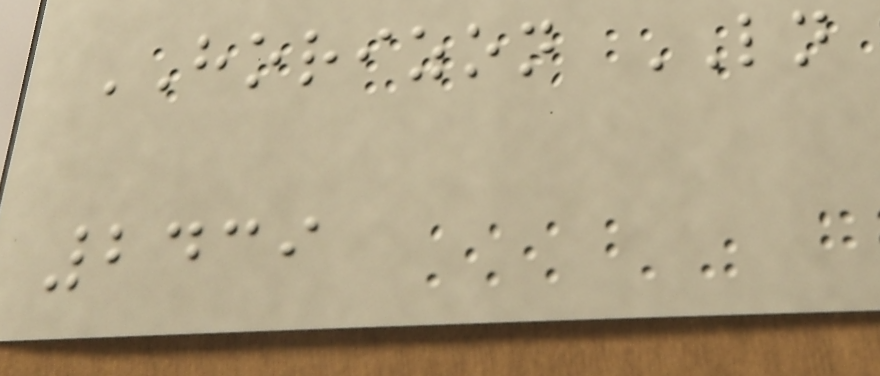HORIZON LN
2439
